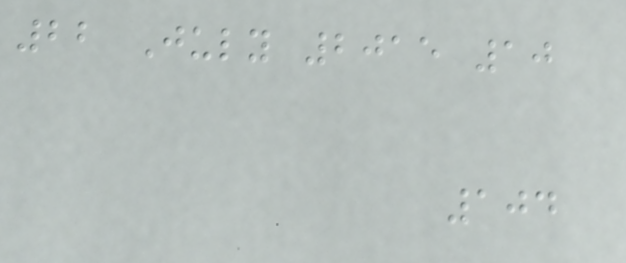22 July 2015 10
104
